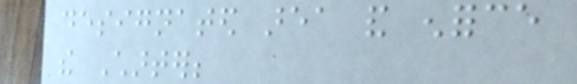designated area and enforce
the Charter;
